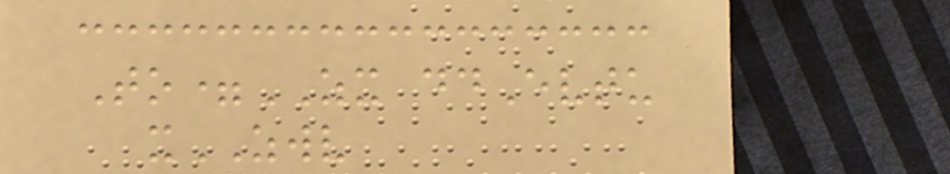To=ZX ddEvtu
xZWV
